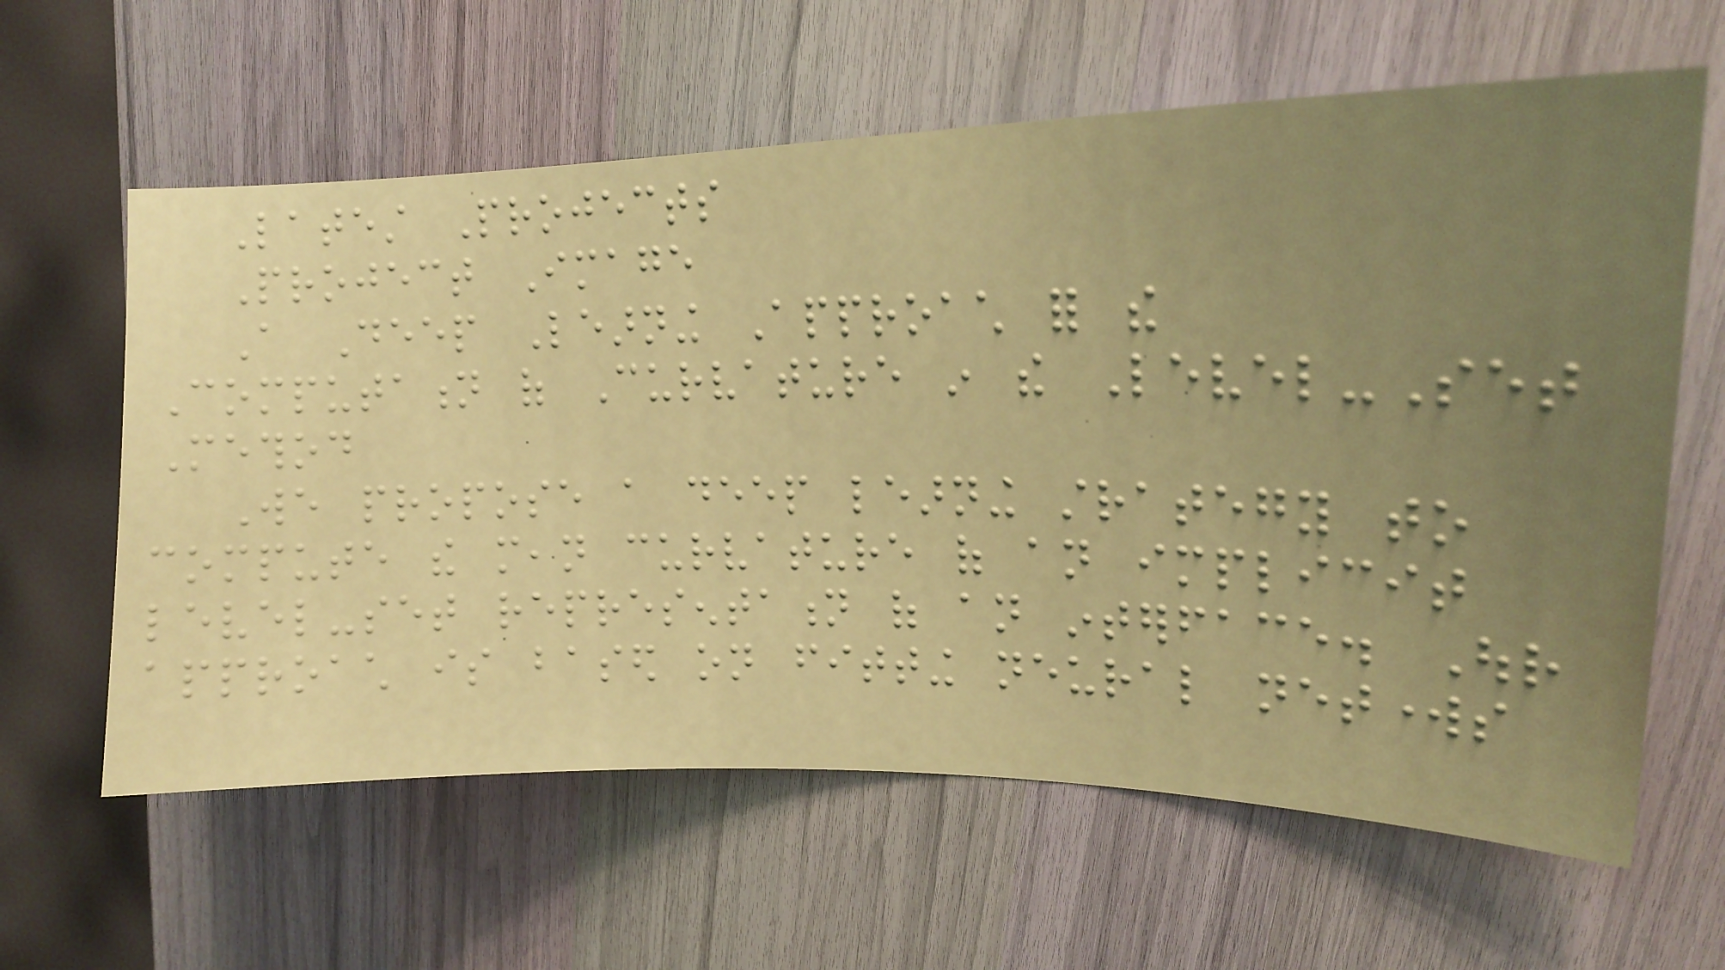Latest Projects
Project Image
A Deep Learning Approach for the
Computation of Curvature in the Level-Set
Method
We propose a deep learning strategy to
compute the mean curvature of an implicit
level-set representation of an interface. Our
approach is based on fitting neural networks
